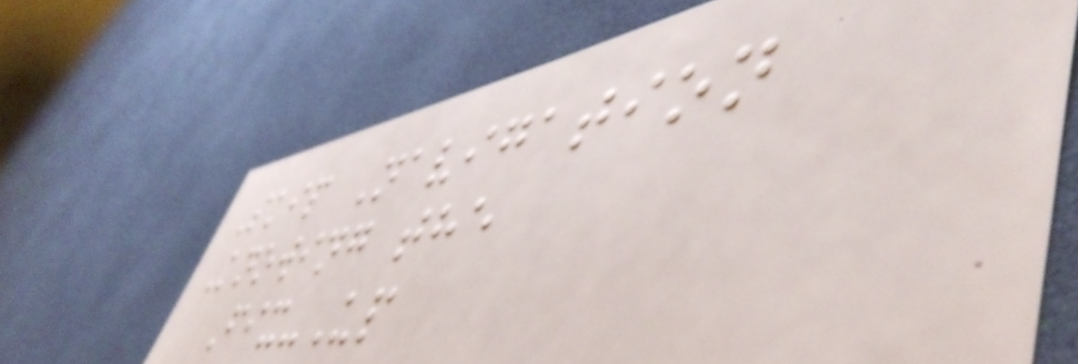Skip Navigation
Knowing the
Fix-Up
